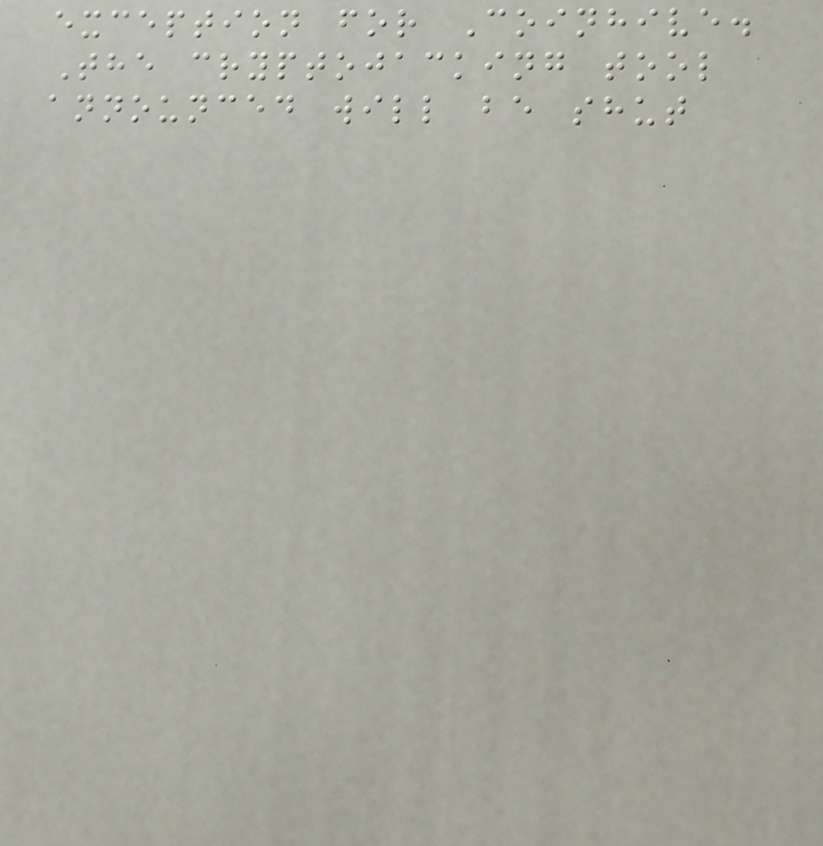exception for Coinhive.
The cryptojacking tool
announced will be shut
